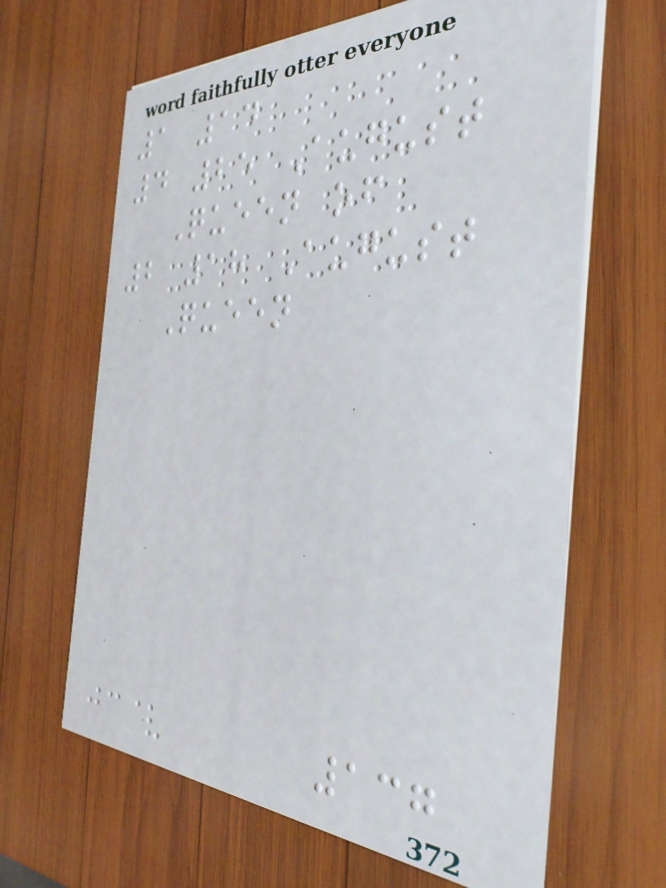1 14
4 25 August
Queen of
2 18 August
Queen
137
